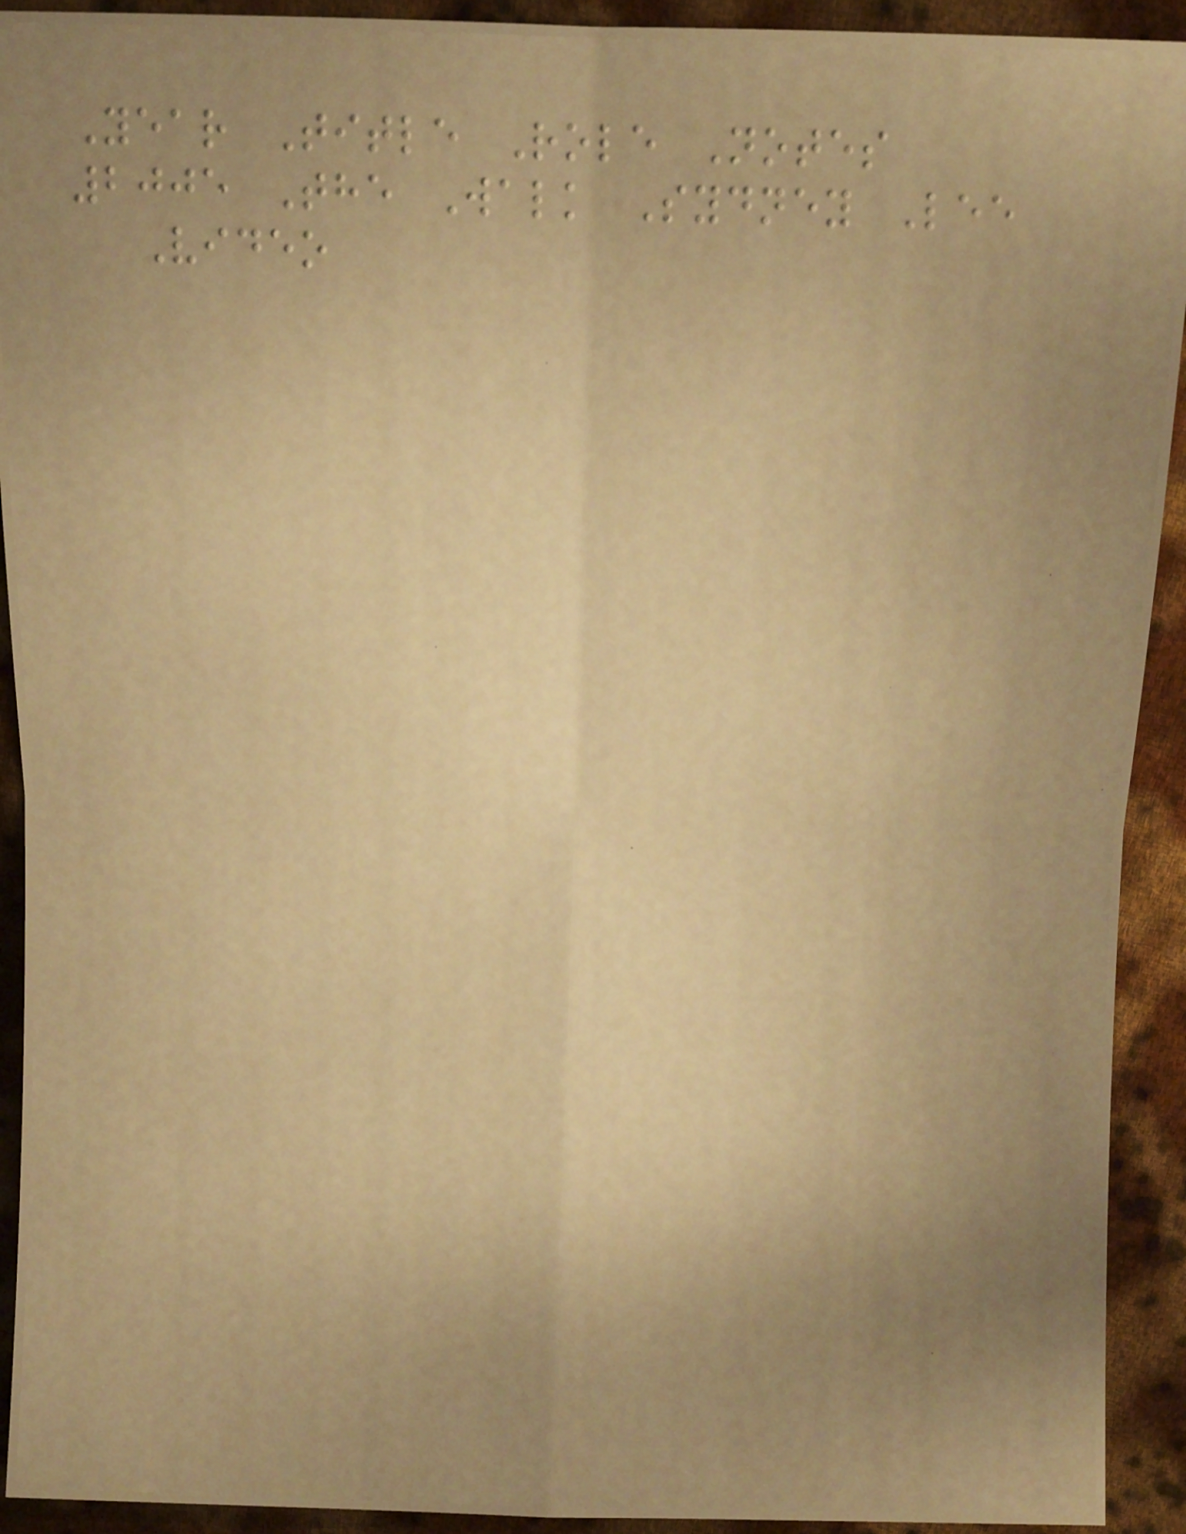Year Title Role Notes
2005 The Walk Sydney Lee
Video
